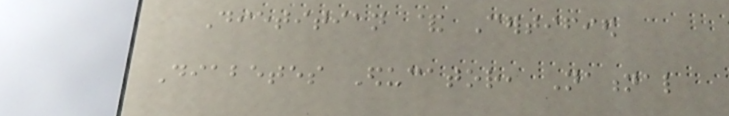Dietitian & Certified
Diabetes Educator, National
